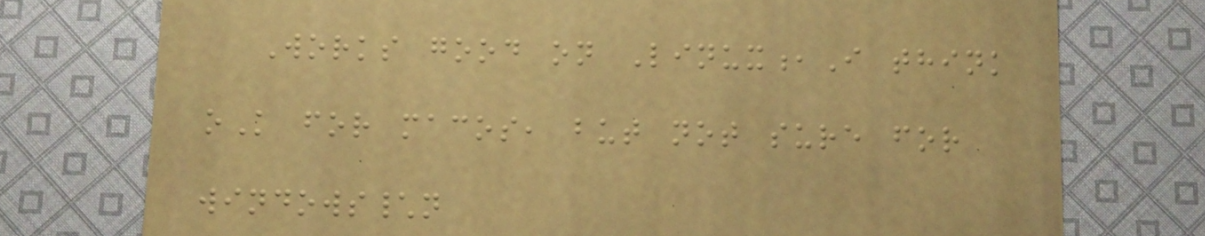Works good on Linux,I think
oK for macos, but not sure for
windows\n
